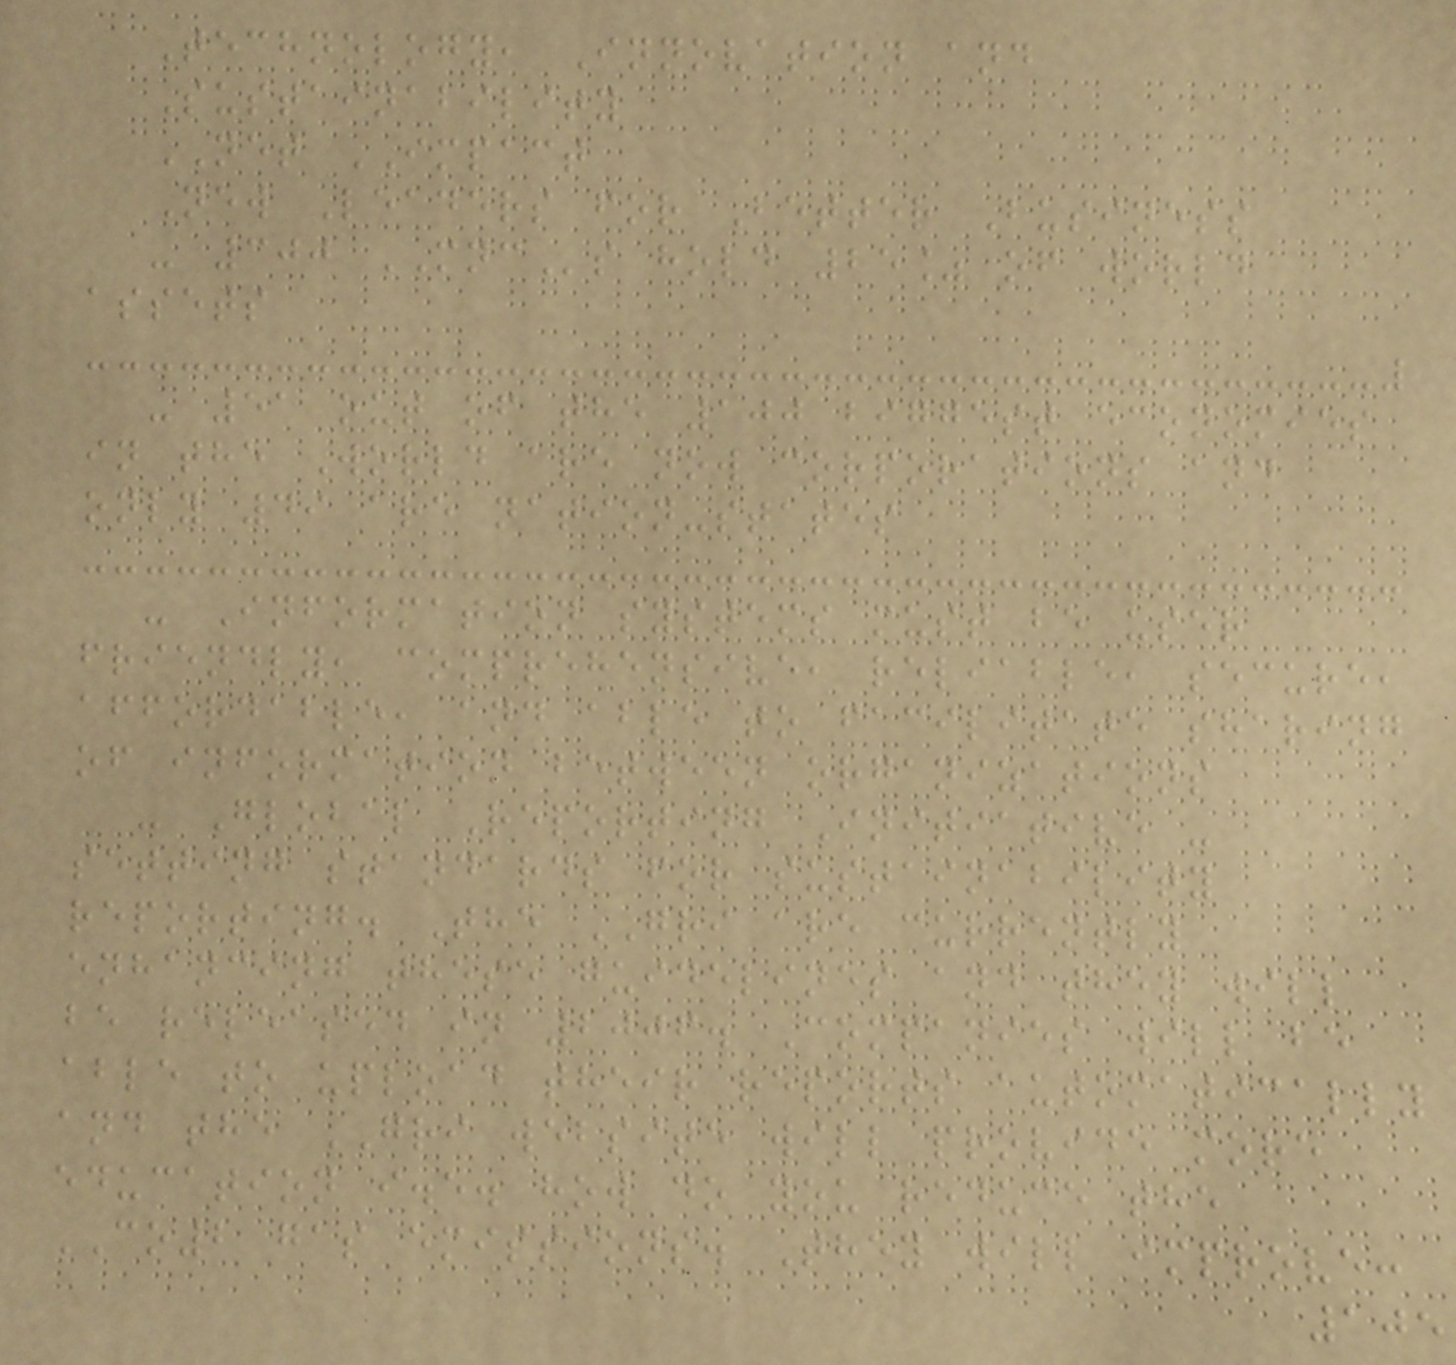Technology, Innovation and
Sustainability
NET IMPACT
New Leaders for Better Business
- 300 MNCs hold 25% of world
assets
- 51 out of the 100 biggest economies
in the World are now corporations and
only 49 are nation-states
- Information systems must be user
friendly, comprehensive, reliable, secure,
affordable, and able to facilitate sharing
of information between organizations
- Global Reporting Initiative -
setting standards for sustainability
reporting. The GRI are currently
enhancing these guidelines and they will
be released in 2006. Companies will be
able to upload their reports automatically
and the GRI website will provide more
education i.e. how do you reduce the
CO2 gas emissions. They will improve:
105
